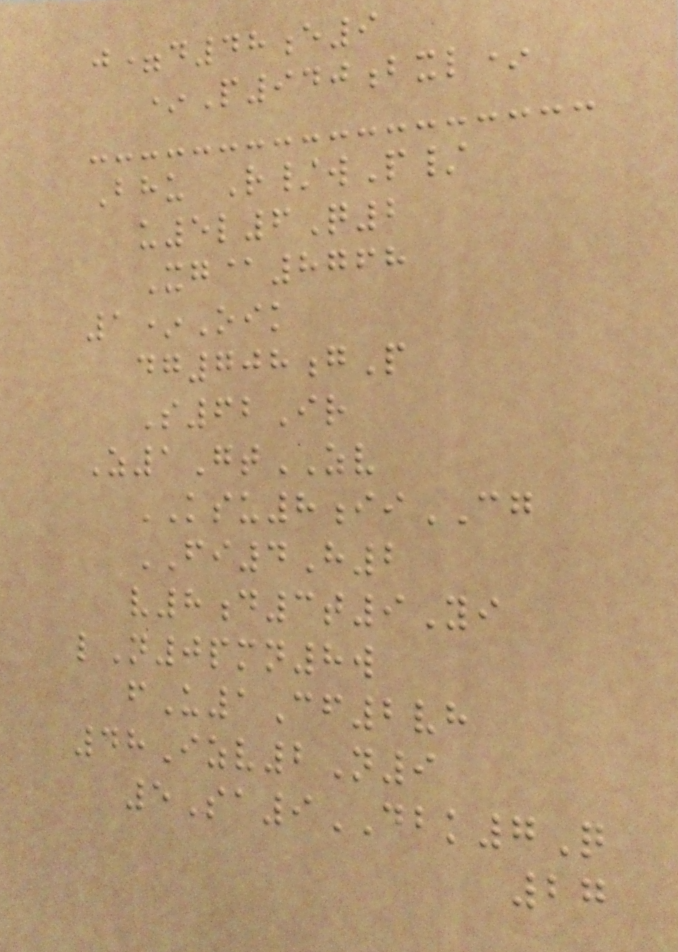j=d48e9
*P940bxl*
Bhu R/wP/
u5l6Q2
Xg@8768
1*Oik
dg708gP
S62Ir
Z1GtZV
KSU8iiCG
FI4H2
v8d3t9Yi
lN0pmn8w
fU1Cf2vh
48Izv2N9
5Sa9DBK7Q
27
